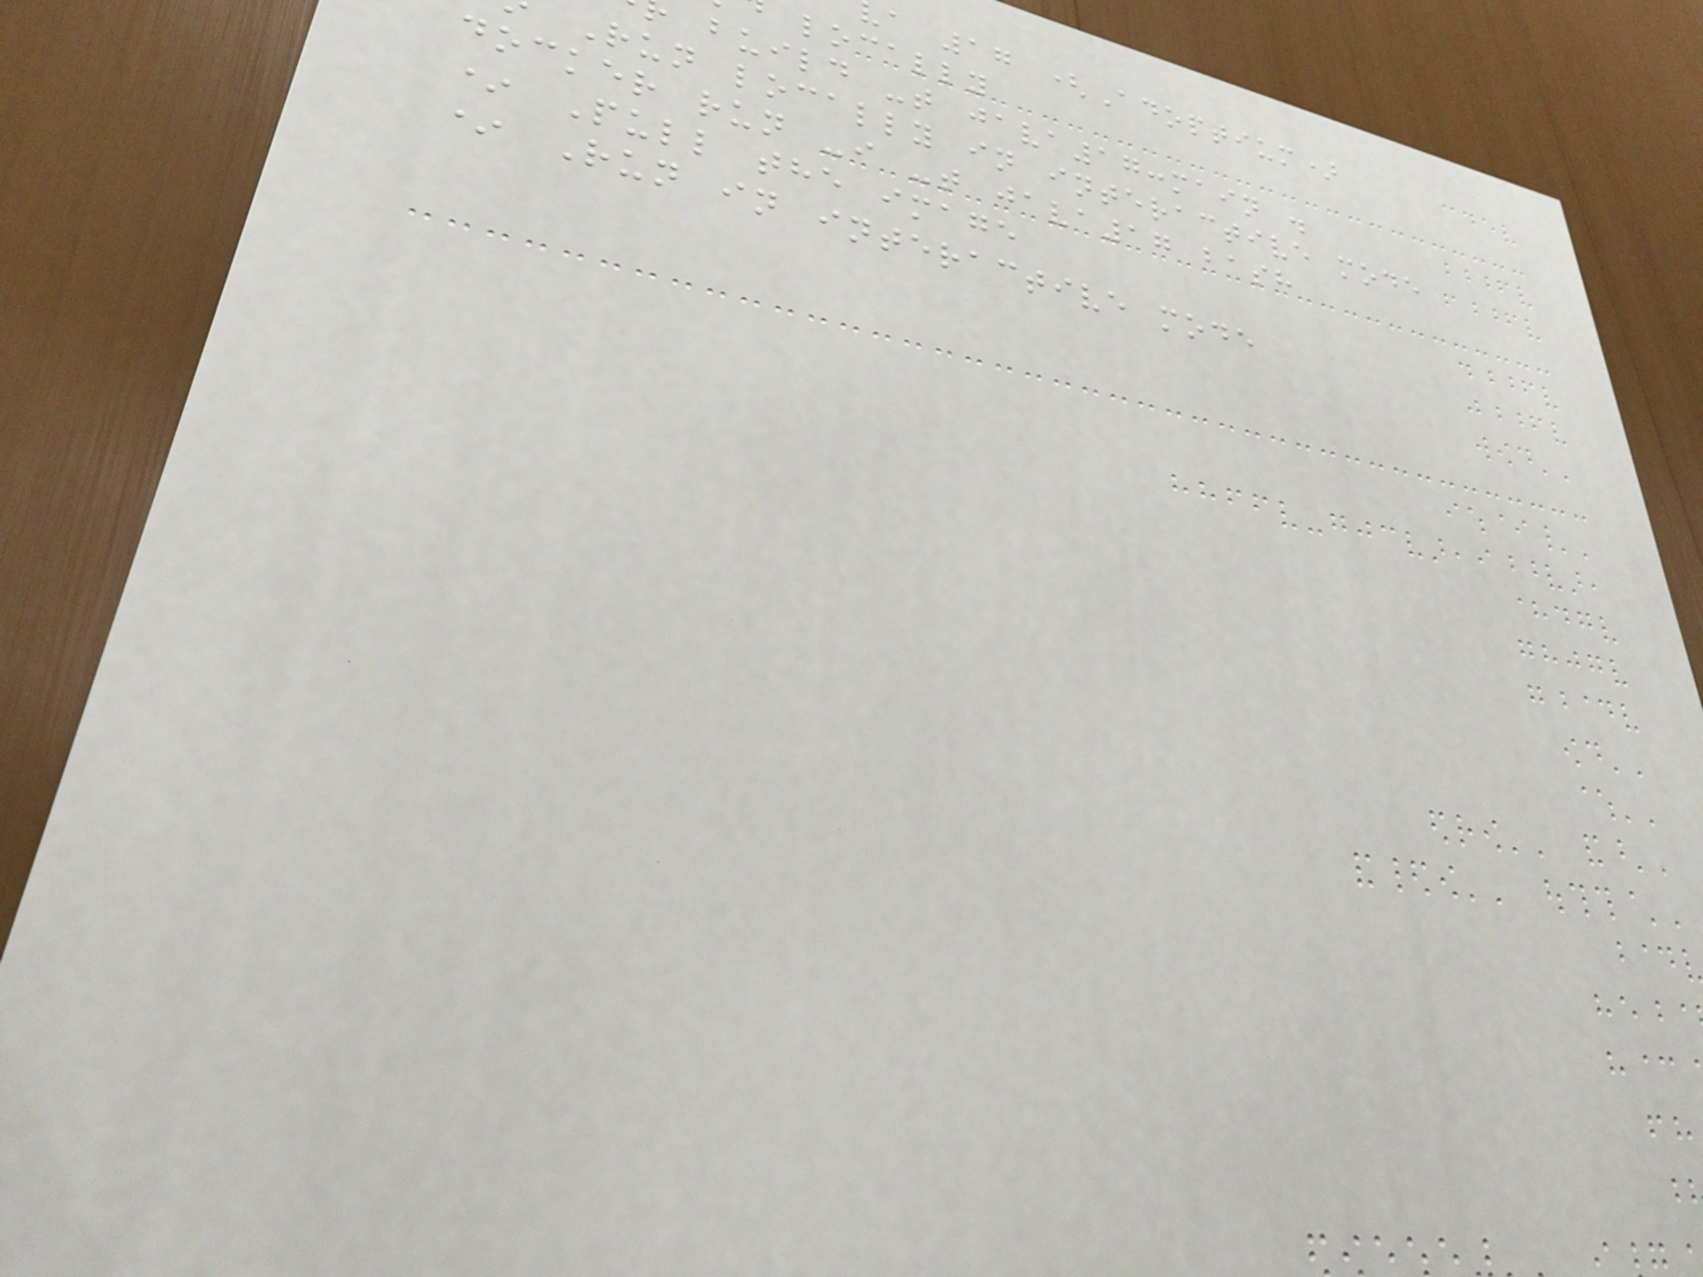a 17 (Adoptium)
locally
build -t java17:main .
Run locally in interactive mode
docker run -i -t java17 bash
* Pull the image
* Run in interactive mode
